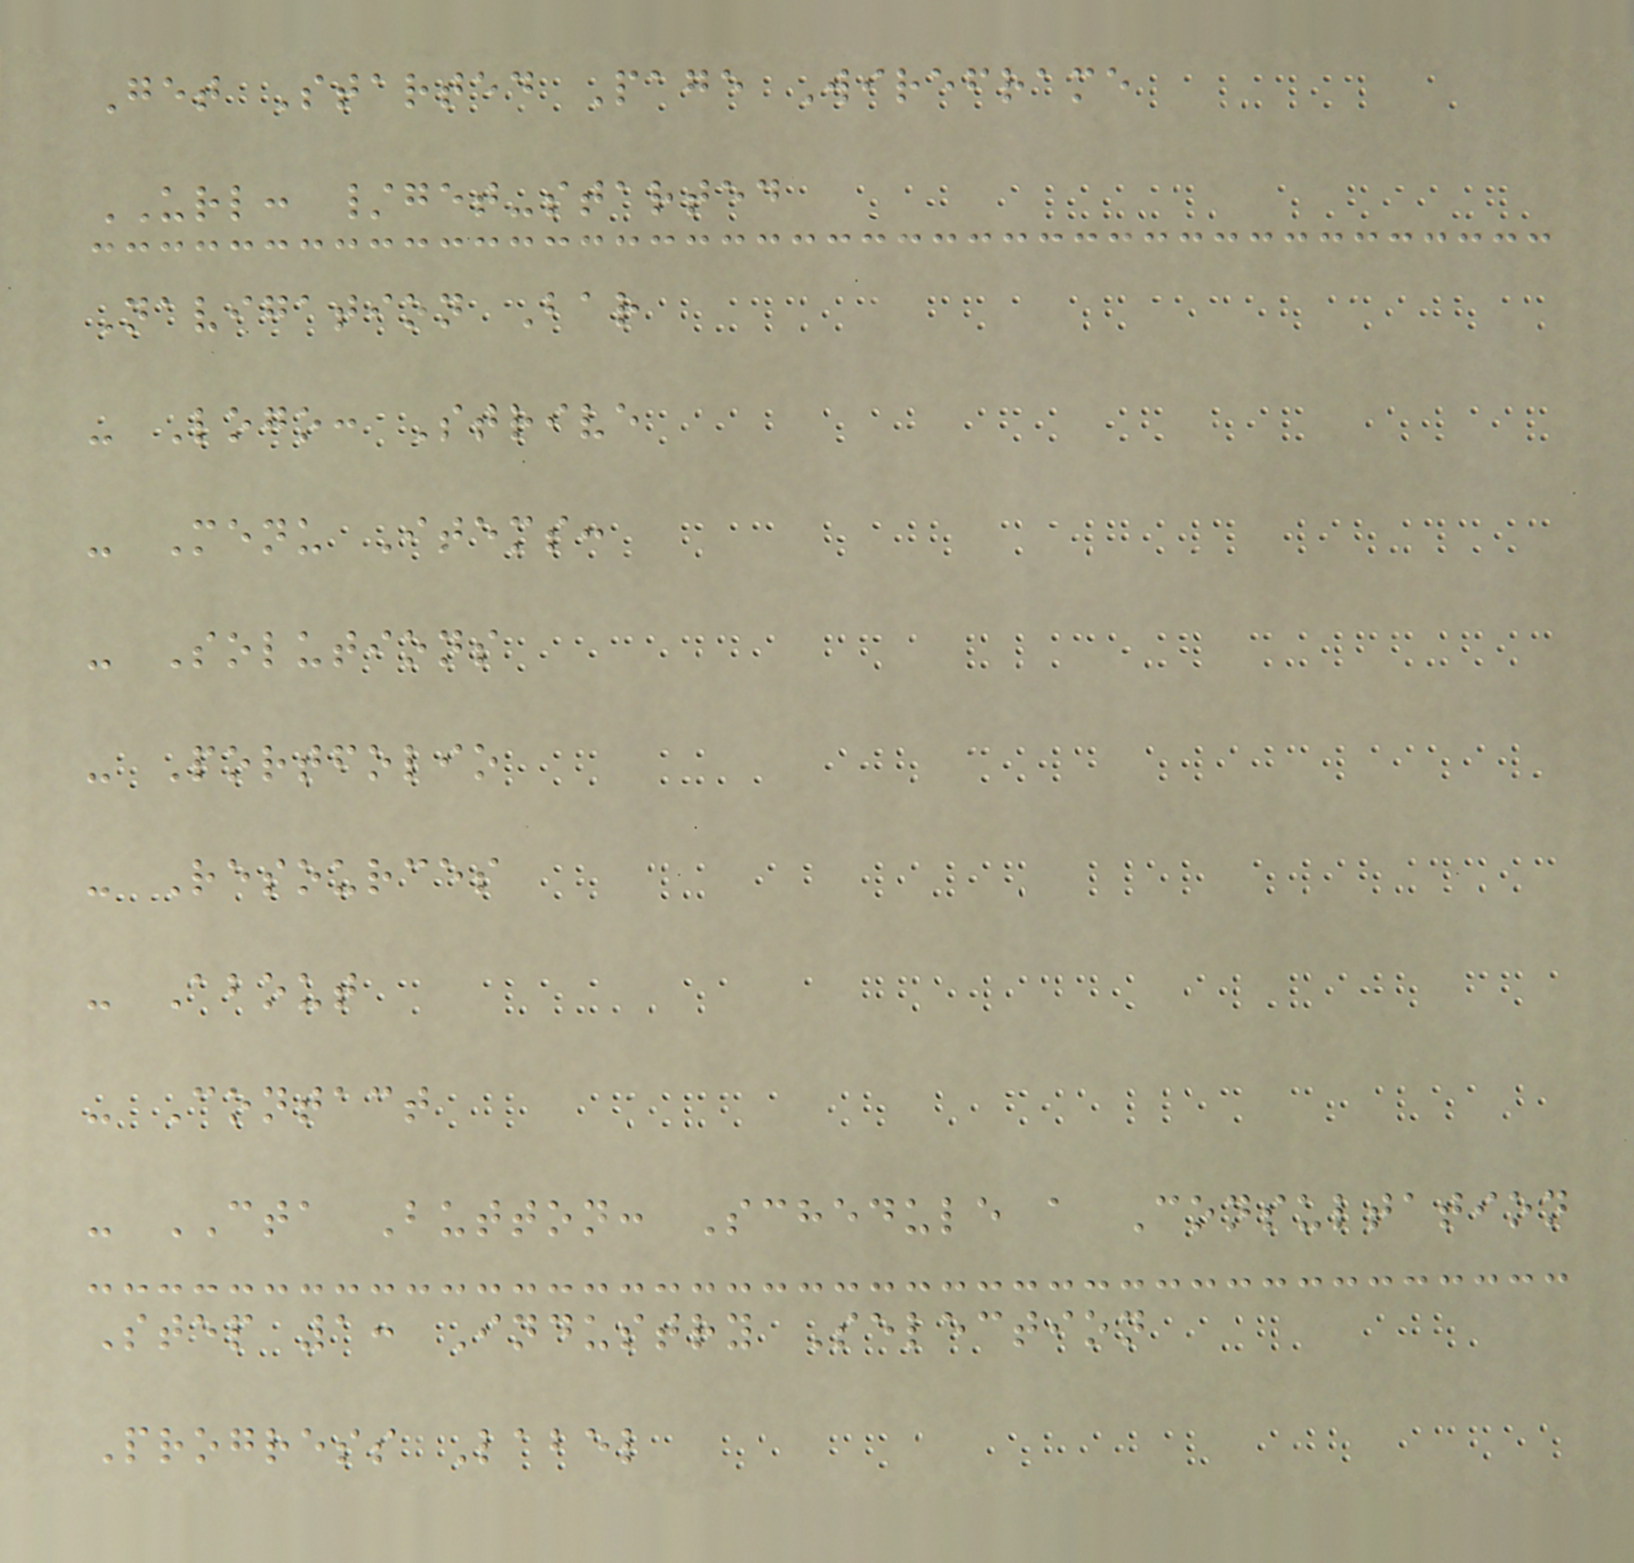Get Started Page Wireframe
URL: /get-started
Navigation Bar
- Logo: Strive
- Menu Items:
- Solutions
- Portfolio
- Resources
- About
- Contact
- CTA Button: Schedule a Consultation
Step 1: Industry Selection
Progress Label
